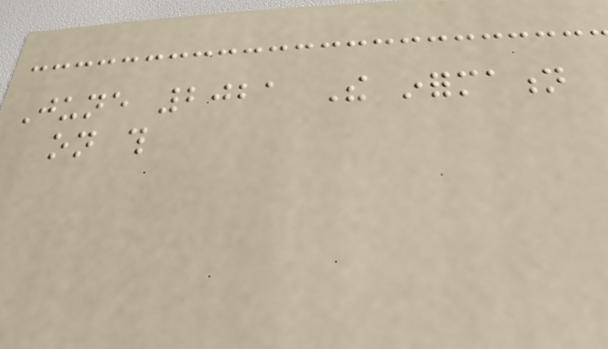June 2021 The information
on this
